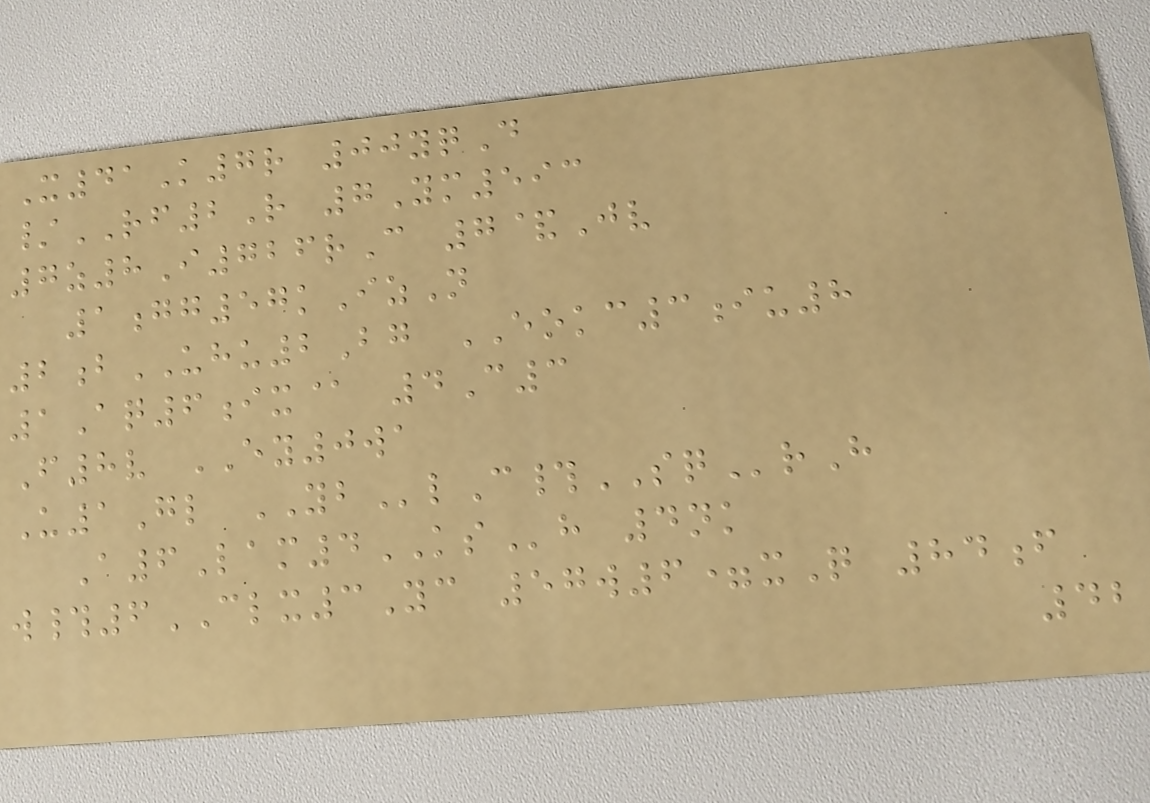X41K7r 00yqD
/RF2R 7Ym593
7z8I726rC 7&Jv
1gg57kIzN
2bUHU2Bg EOKC3iu8
1Aq6ix@ 4C3
F8v EY0wa
U1Gl YBlC#SQrH
A6Lam4KSh 4nk
w#6CLX3Yc 57w6=xQ 84f
42
